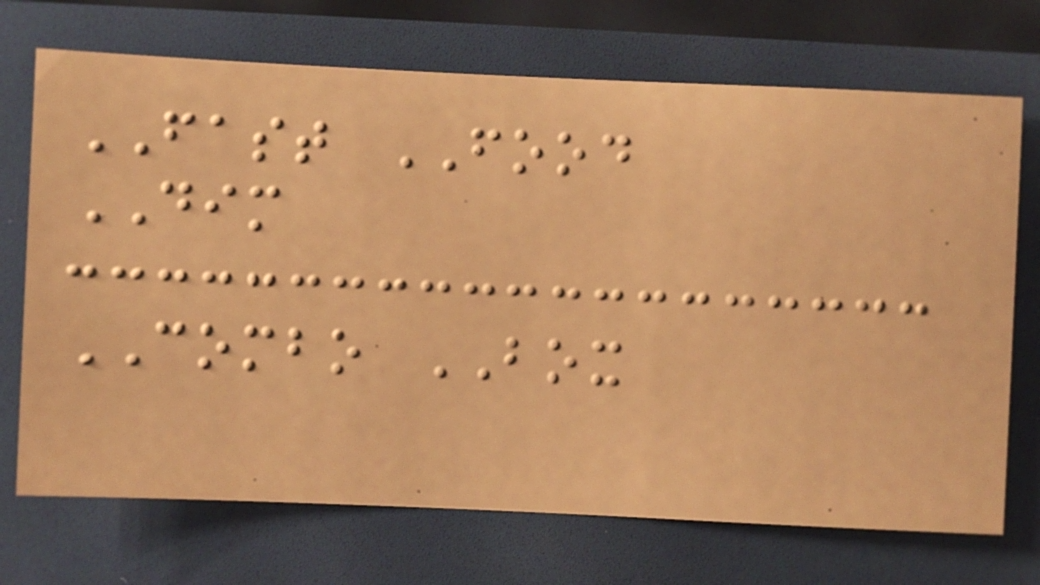FAST FOOD
DIM
COMBO BOX
